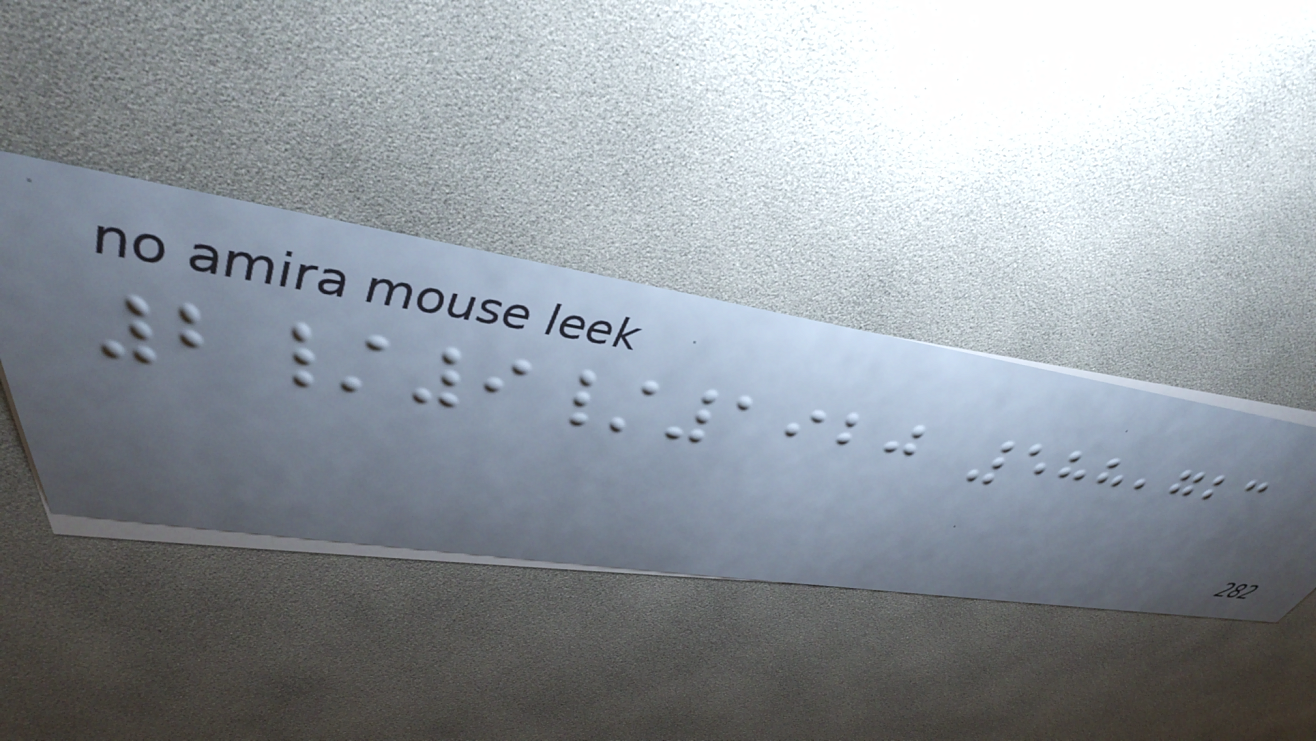2/9/1920 588,723
